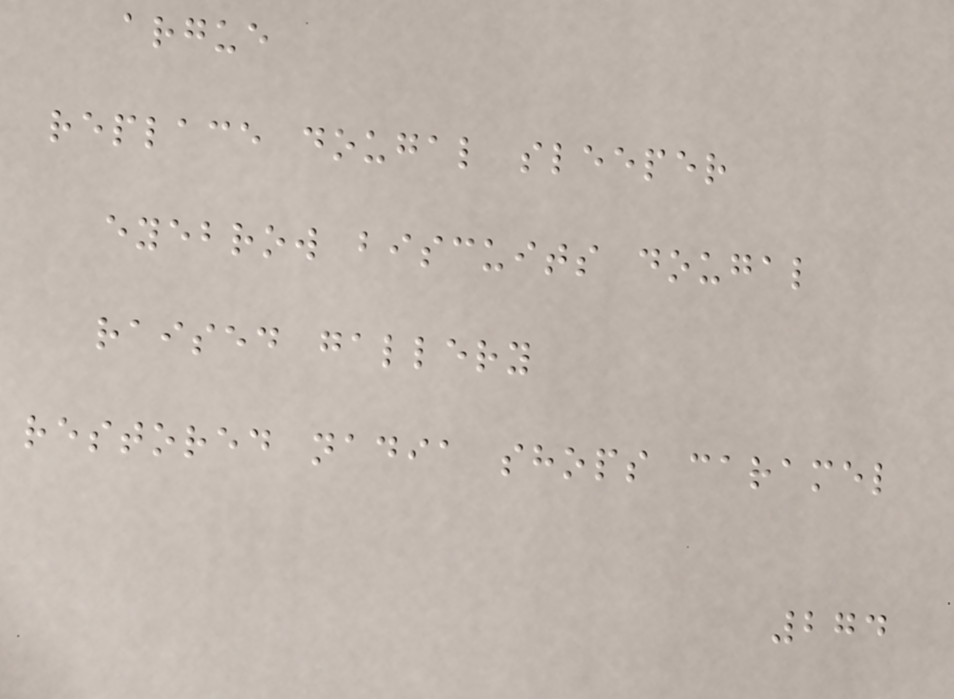argue
replace dougal sleeper
eyebrow biscuits dougal
raised gallery
restored nadia shops caramel
274
